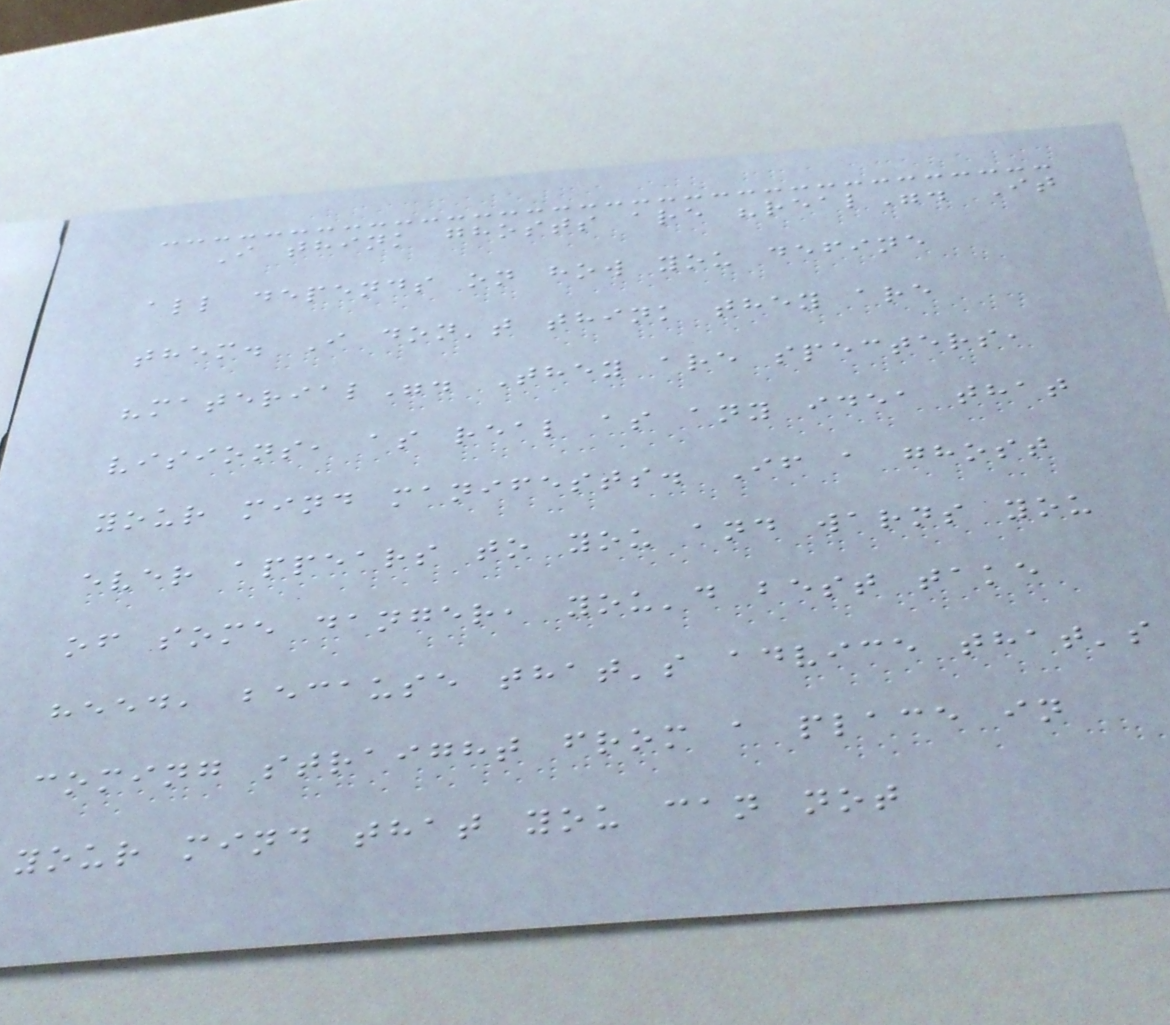I think ghosts are "real". It
all depends on how you define
them. I don't think they are
"material". They are specters,
visions, as real as any idea that
your mind manifests. If a ghost
ever appears to you and warns you
of some danger, you'd best take
heed, because that's advice that's
coming straight from a place in
your mind that you can not
